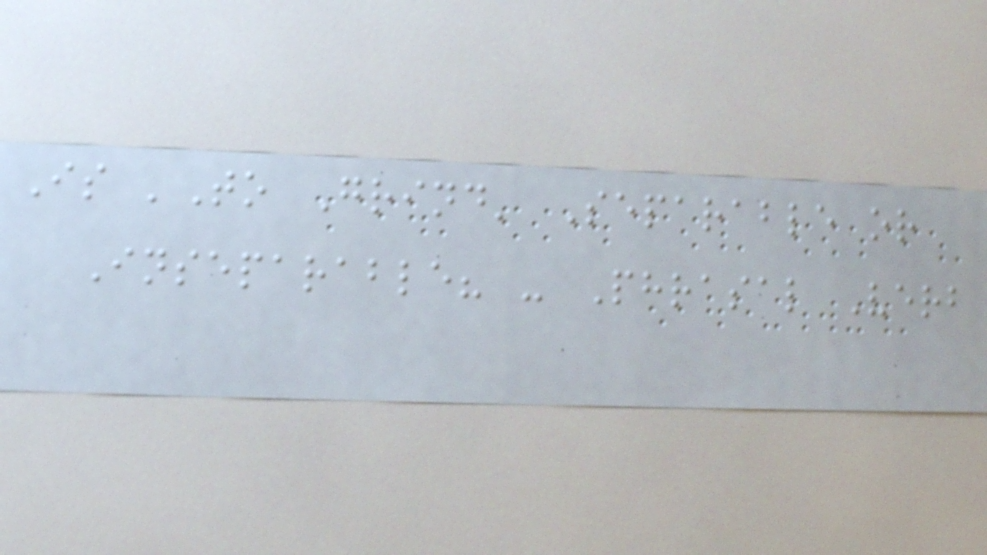Is 'To Grind' Separable or
Inseparable? - Phrasal Verb
